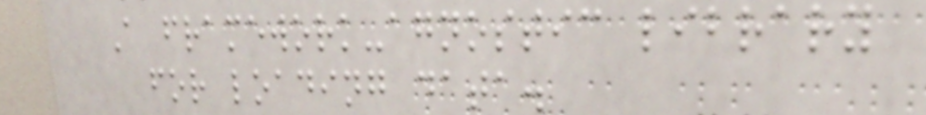A framework-agnostic library
for loading data.
